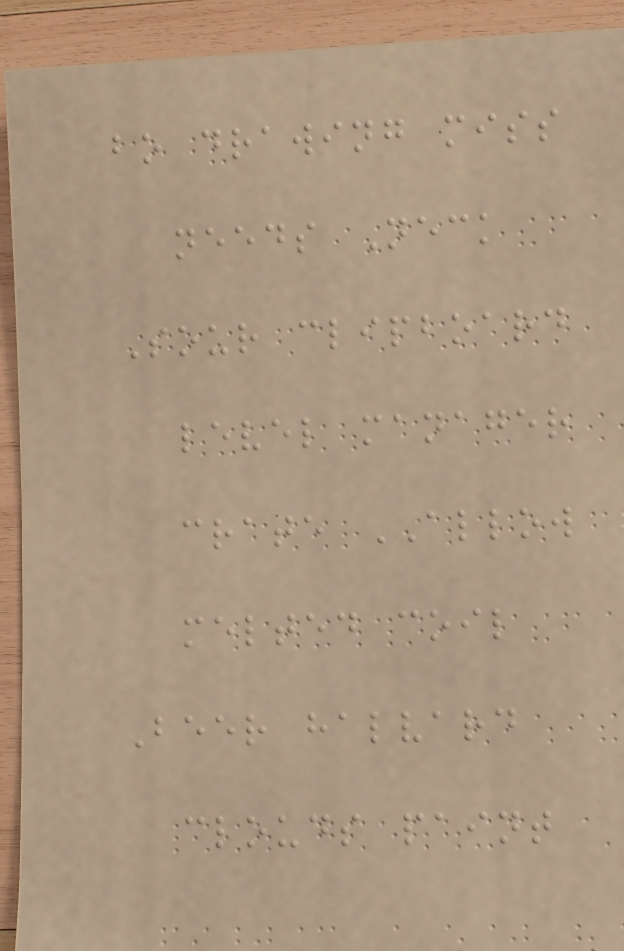bo drawing miss
needs Neck
Sour clipboard
level manager
crate ALLOW
melted coil
Beer halvard
clouds paint
